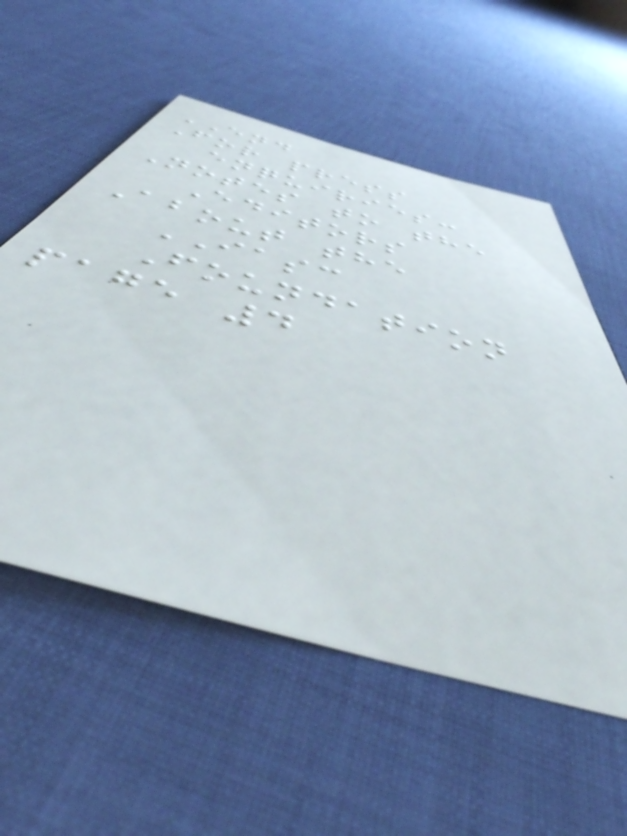END
For press
enquiries:
Notes to the
Editors
About the
IASC
Foundation
page 4
